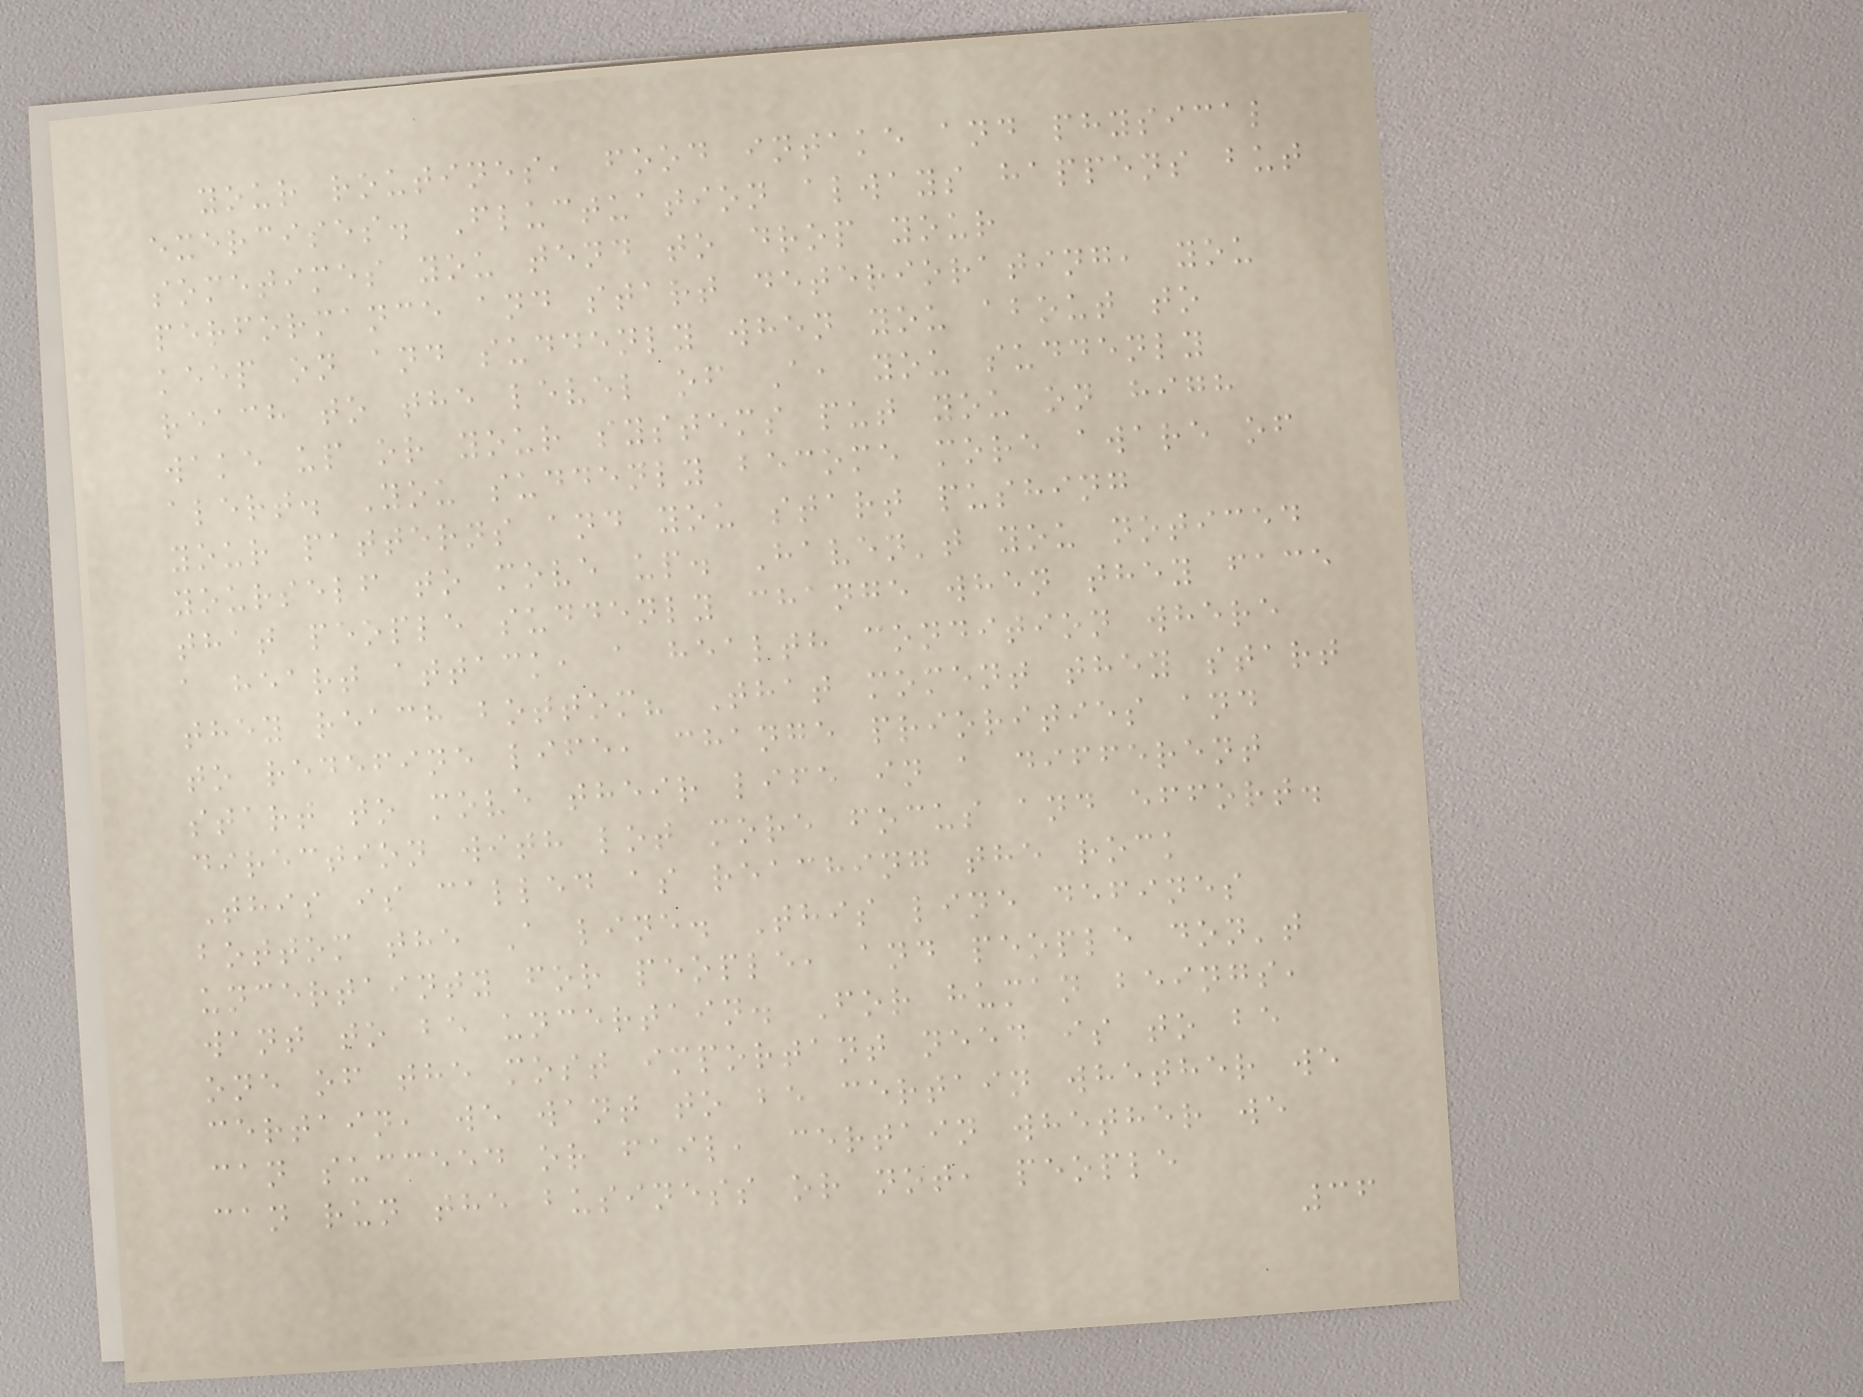your routines, food intake and physical
exercises. Fluctuation always happens but
sometimes you tend to drop your
performance and start deteriorating, you
keep on and suddenly when you about to
reach to the level of A, you suddenly
wake up or your systems put you on high
alert. You suddenly become more aware of
your patterns and you start pushing
yourself to move up. Haven't you noticed
that people suddenly change when they face
a heart attack, a health condition where
they reach bottom? That moment they start
to redefine life, change priorities and
start to move their life in a different
direction with lot more focus and effort.
This is called as reaching the rock
bottom the A line. This line defines
uncertainty for people, and people don't
want to be uncertain. For human beings,
one of the most important need is to be
certain, we want to be certain whether we
can succeed or fail, certain whether we
can run the business or not, people
36
